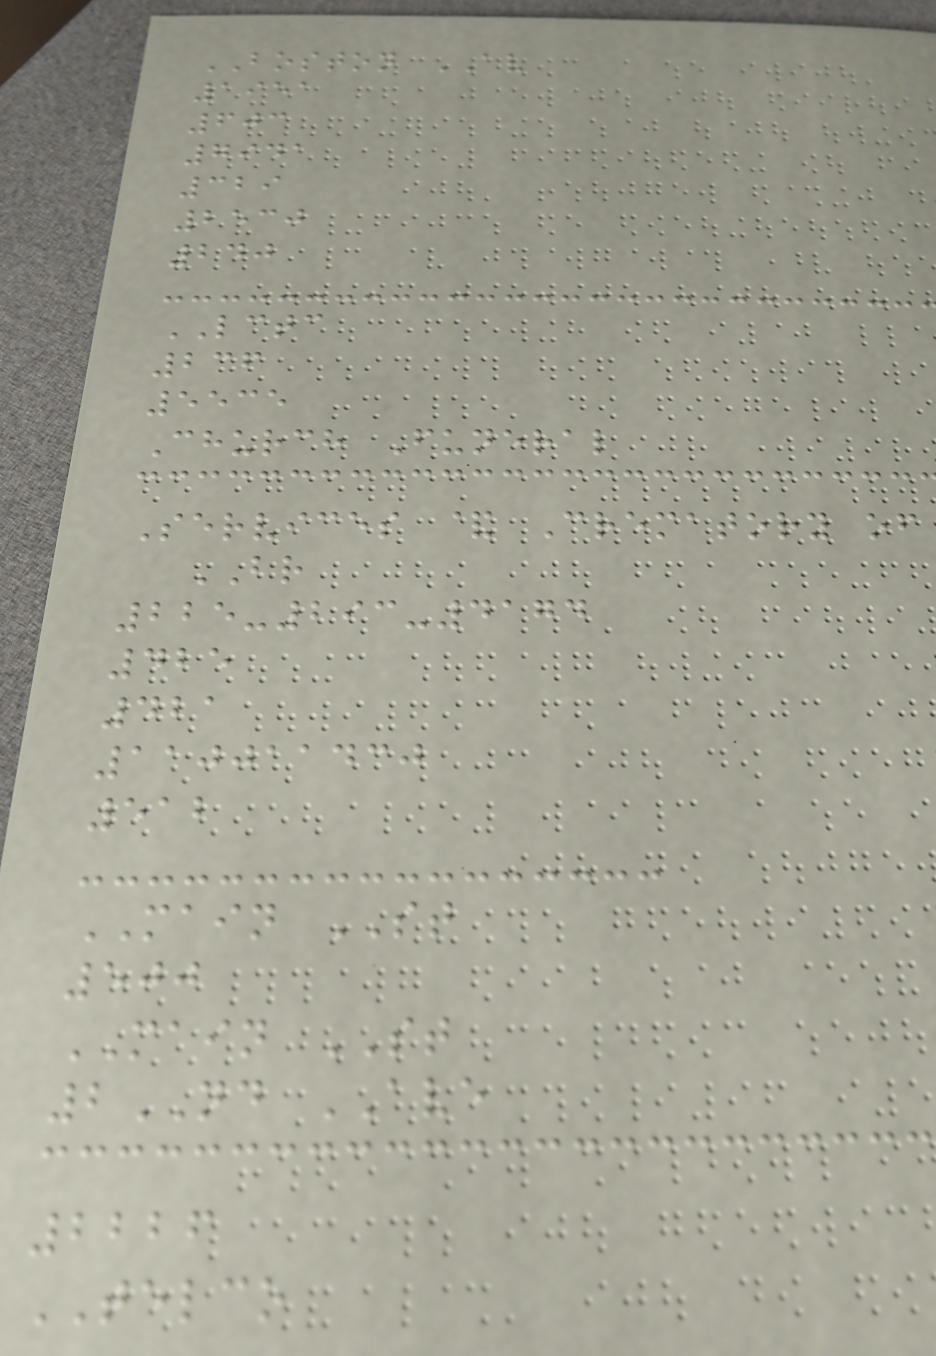BOSTON AV
1951
603
7941
329
2530
240
LCTC
236
5535
Church Funeral
Services & Crematory of
BR
225-293-4174
425
421
110011430
512
MAIN ST
500
MAIN ST
2ND AVE
2226
TELCO
